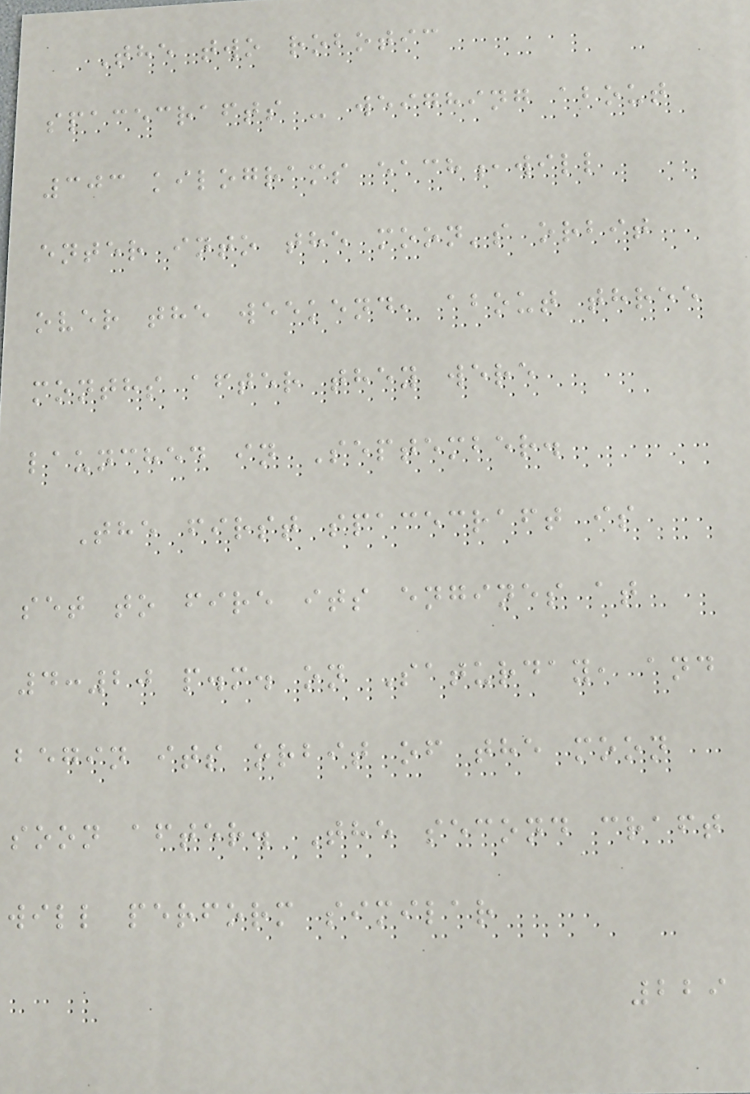The two robotic
spacecrafts - weighing about
303 kilograms each,will
enter into the moon's orbit
over the weekend, about three
months after they were
launched in September.
The first spacecraft is
set to fire its engines at
4:20 p.m. on Saturday, and
begin its orbit of the moon
soon after. The second craft
will perform similar
229
